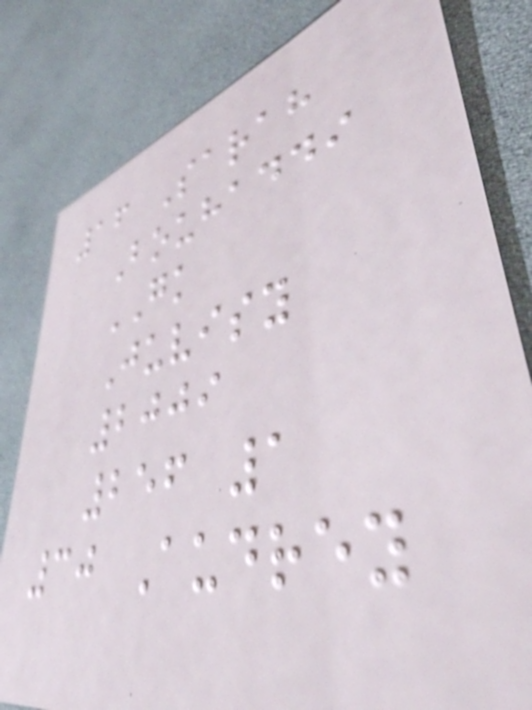16 Sarah
Bouhaddi
GK
Juvisy
2009
256 1
30 Audrey
